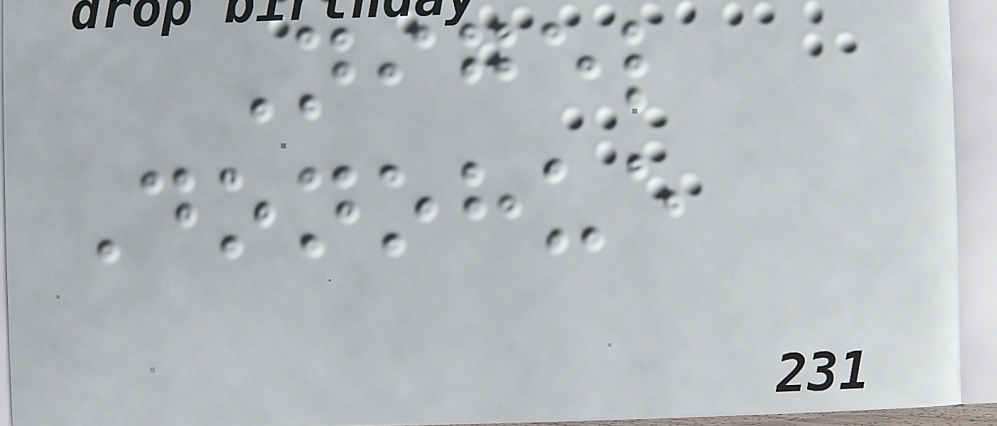Nigel
Donohue
